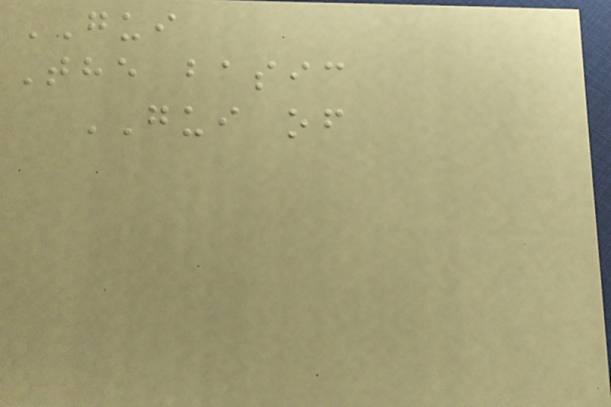GUI
The basic
GUI of
